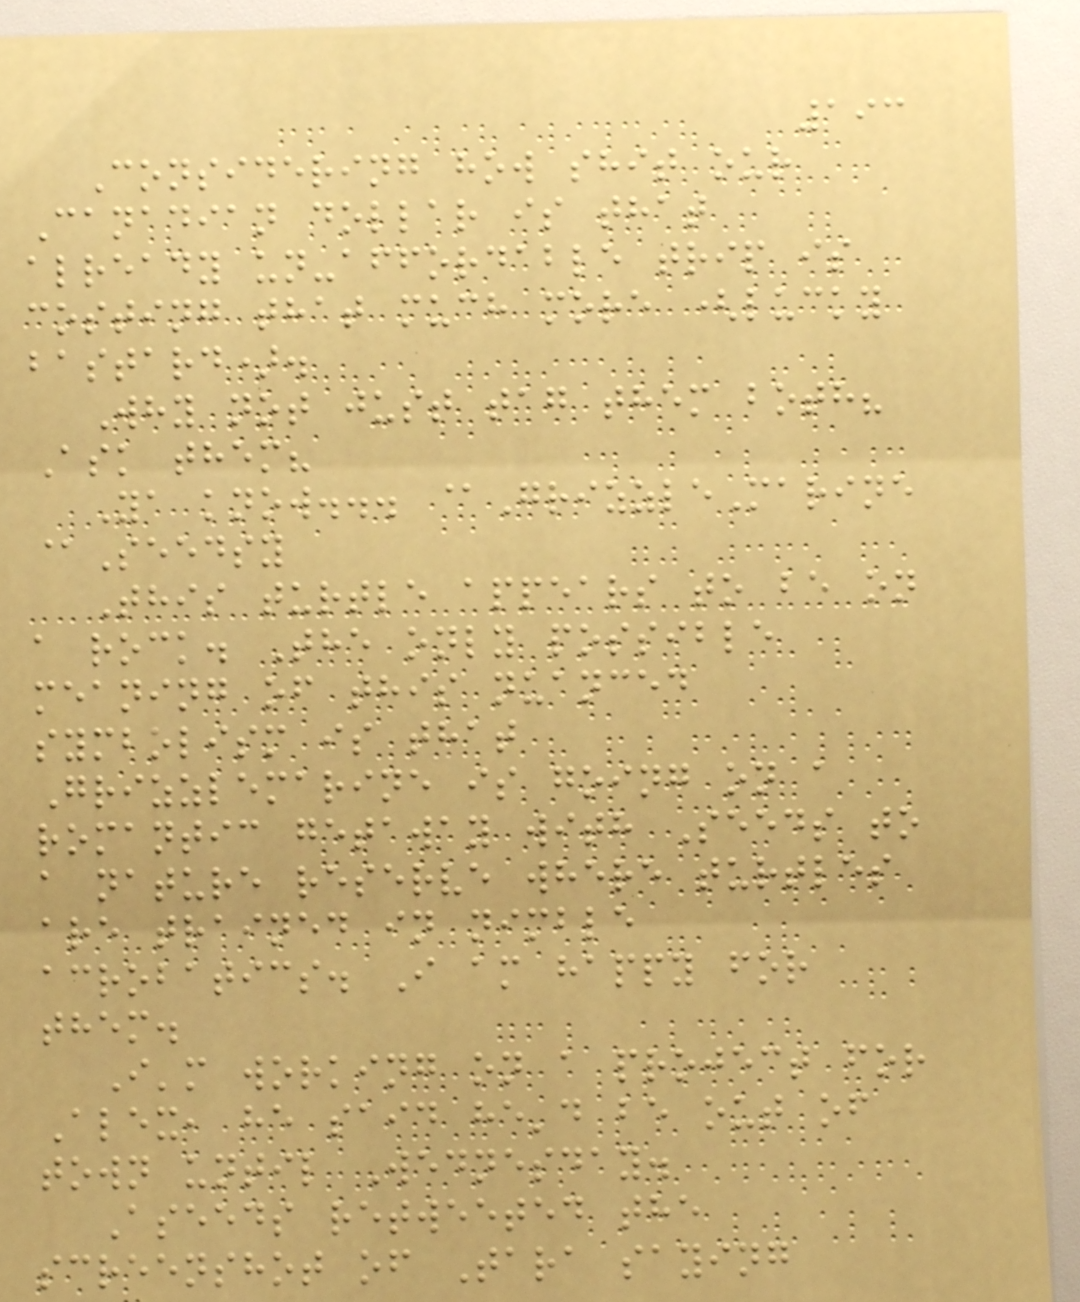193
Considering how shit our
Canadian dollar is that
already un-affordable trip is
costing that much more (lucky
bastard).
Why not just tag them both?
Ask them?
Ya know... @GrizzleMarine
@Seedsy
This turtle appears to be on
a rock. The only possible
meaning of this nuanced
symbolism is that
Grizzlemarine is going on a
romantic getaway with Seeds to
a nature reserve where turtles
are trained in nimble
acrobatics. I am happy for
them.
I'm working on a project for
Alex, he said he'd be out of
town until Wednesday.
Aseeds retweeted the
screenshot of Tara saying
